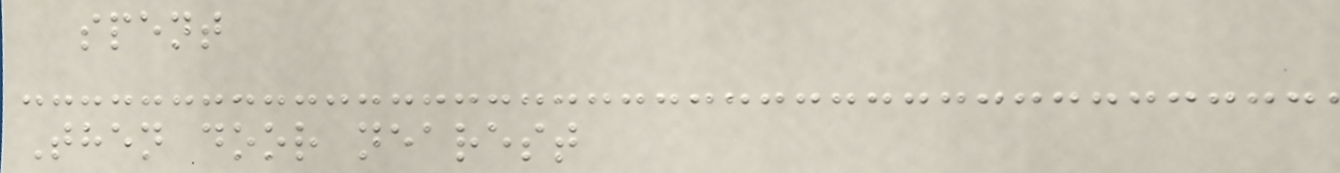spent
Then door nearest
